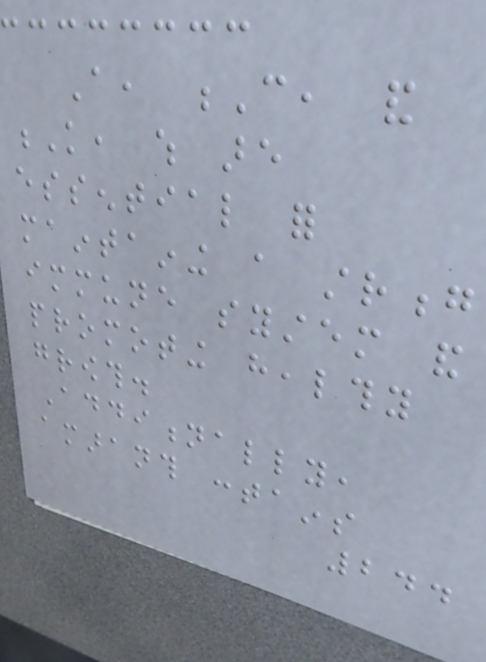A, C, and
K, which are
essential for
maintaining a strong
immune system and
promoting healthy
growth.
Additionally,
amaranth contains
244
